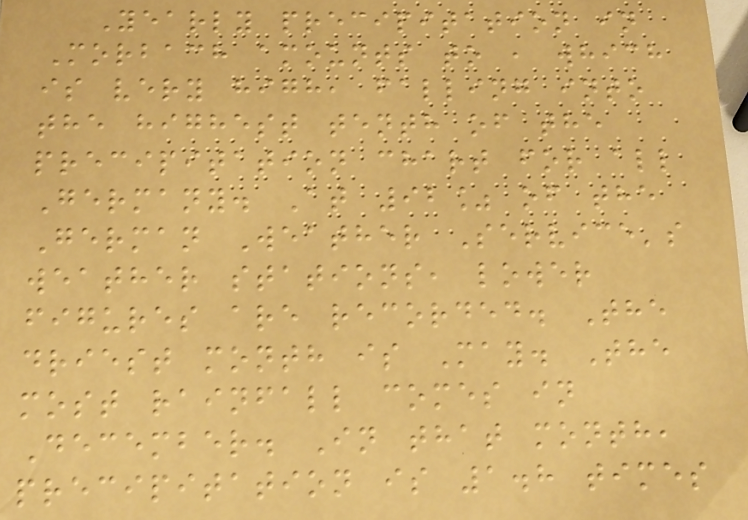Yearly precipitation in
Morbach amounts to , which
is very high, falling into
the highest tenth of the
precipitation chart for all
Germany. At 92% of the
German Weather Service's
weather stations, lower
figures are recorded. The
driest month is May. The
most rainfall comes in
December. In that month,
precipitation is 1.8 times
